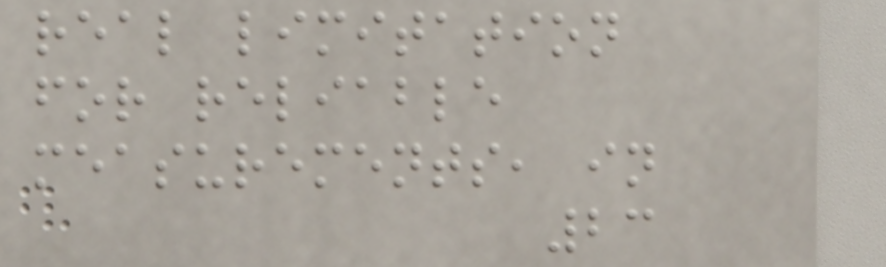real limitation
for reliable
measurements, in
23
